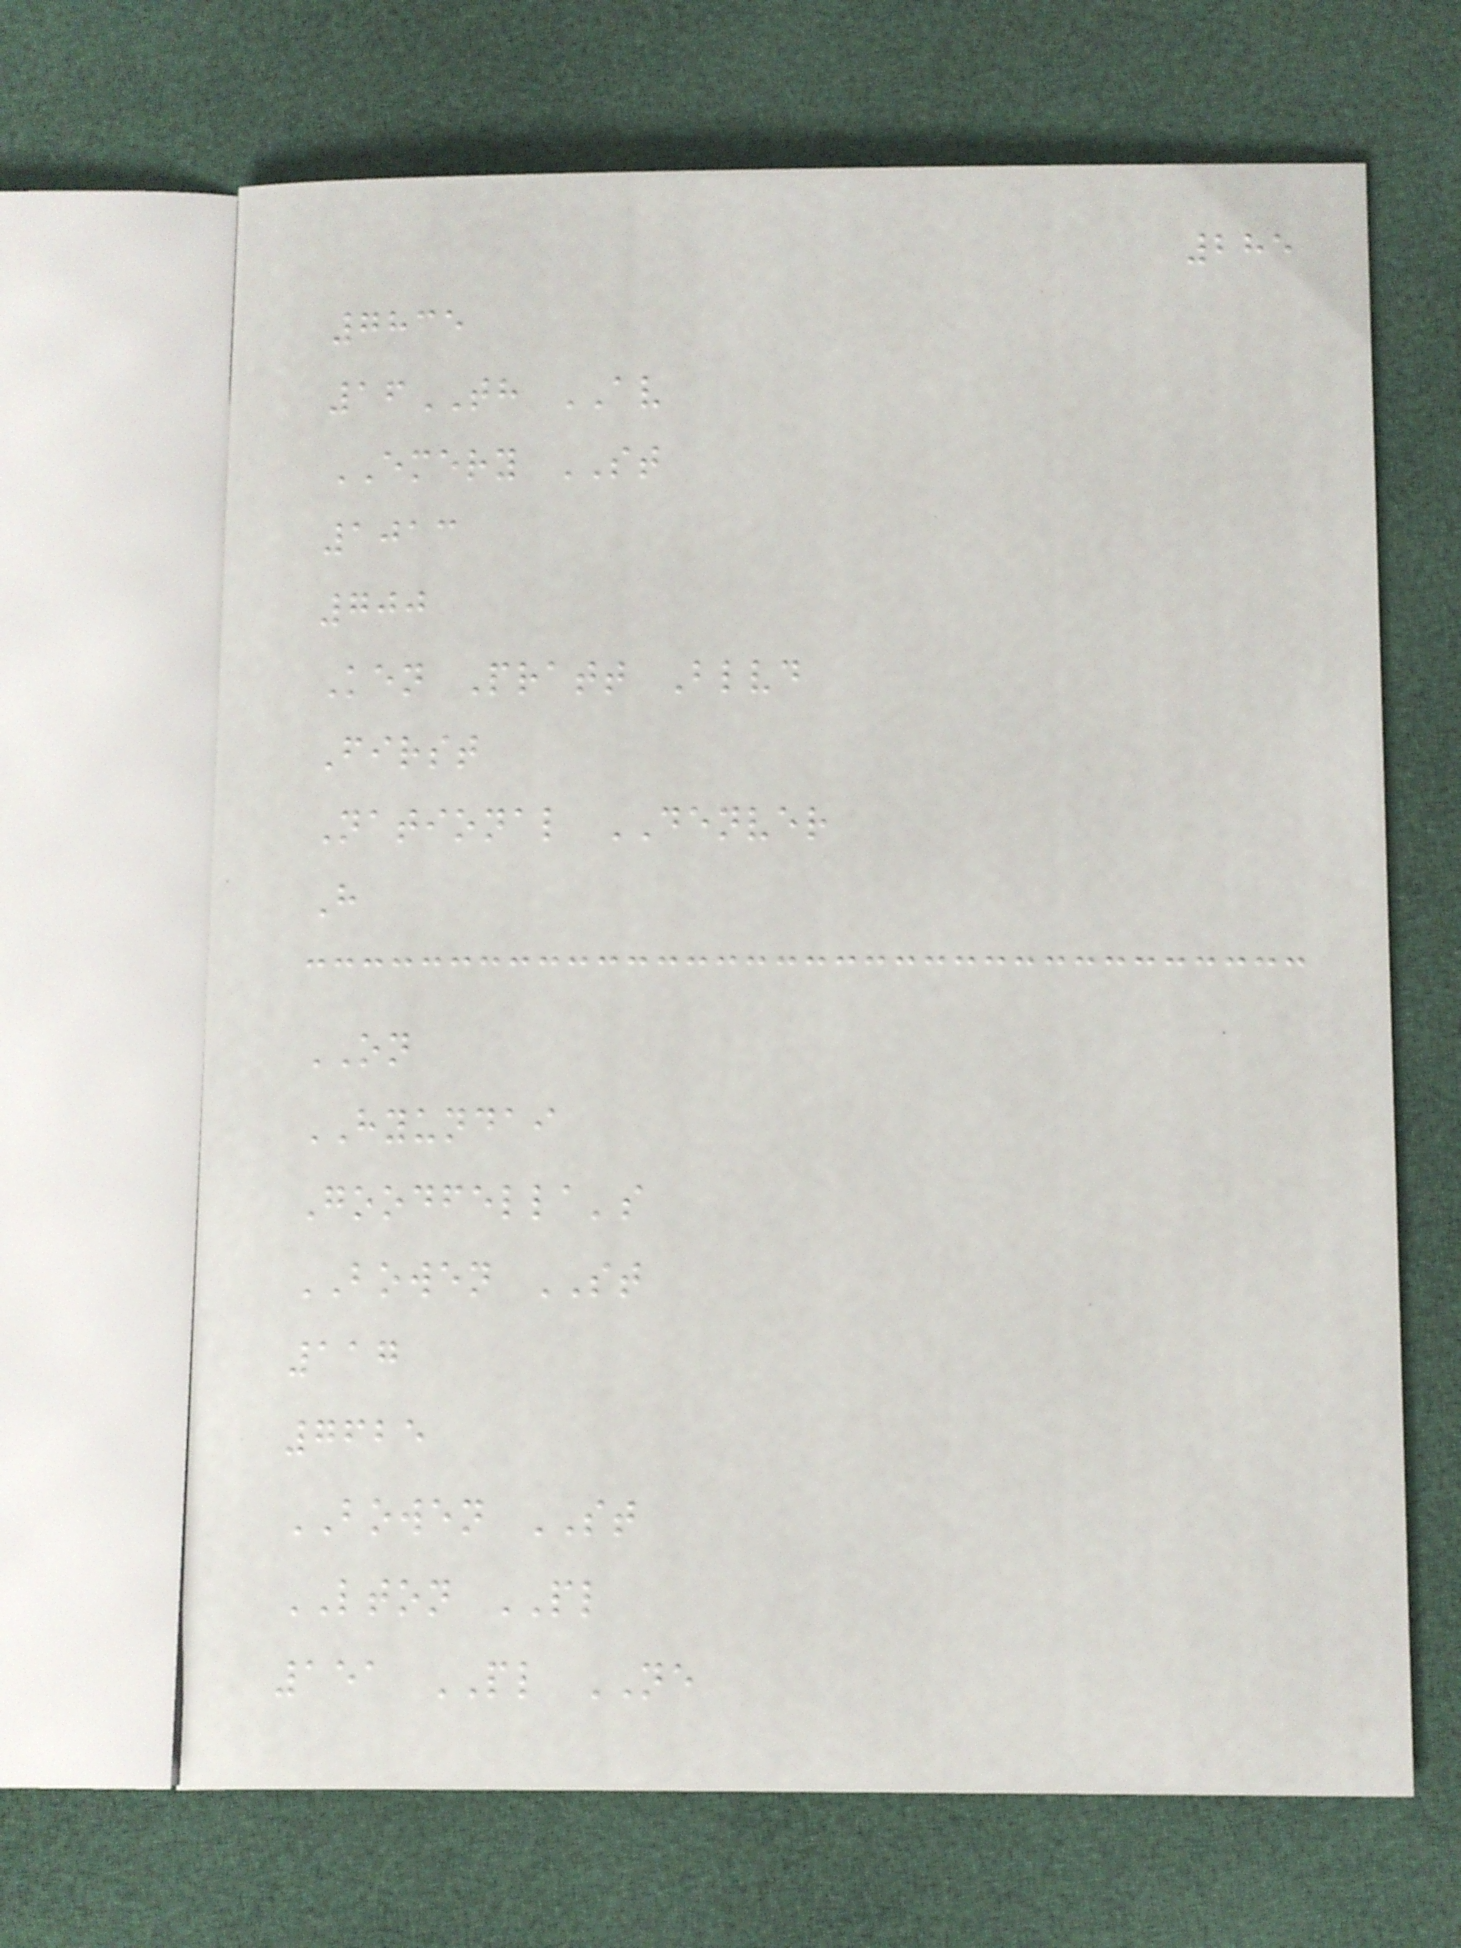285
7835
16TH AV
EMERY ST
1013
700
Ken Pratt Blvd
First
National DENVER
H
ON
HYUNDAI
Goodfella's
BOWEN ST
117
7625
BOWEN ST
LTON PL
151 PL NE
